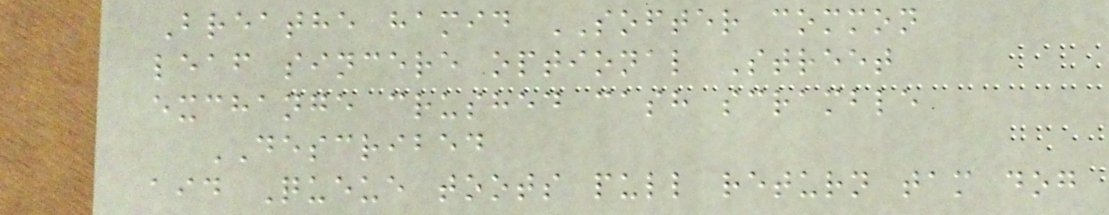Breathe hamid SOFTER common
leaf sincere optional Street
exchange crushed cash scramble
DESCRIBED
aid Queue toots pull return tam dog
